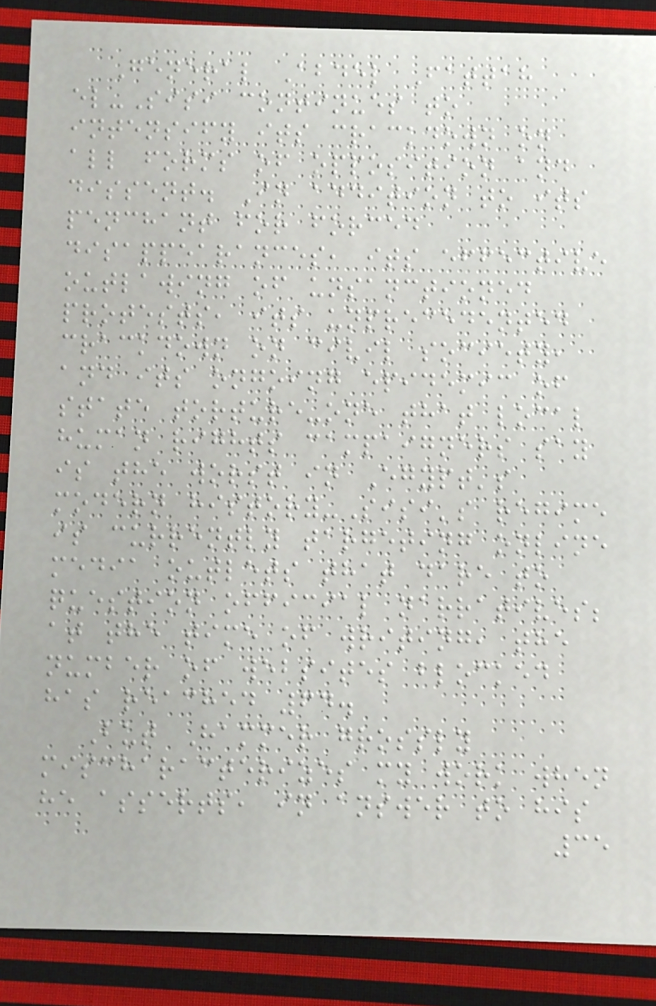General Abdel Fattah
el-Sisi continues to
intensify its crackdown on
all forms of opposition and
dissent. In addition to its
penchant for forced
disappearances, its effective
outlawing of unsanctioned
protests, its unprecedented
crackdown on civil society,
and its ongoing epidemic of
state torture-one that local
human rights campaigners say
is the worst in Egypt's
modern history-Sisi's regime
is currently targeting online
media outlets that dare to
question official narratives;
at the time of writing, the
number of websites blocked
has reached 64.
But Hammer grossly
mischaracterizes my work when
he asserts, in answer to his
35
